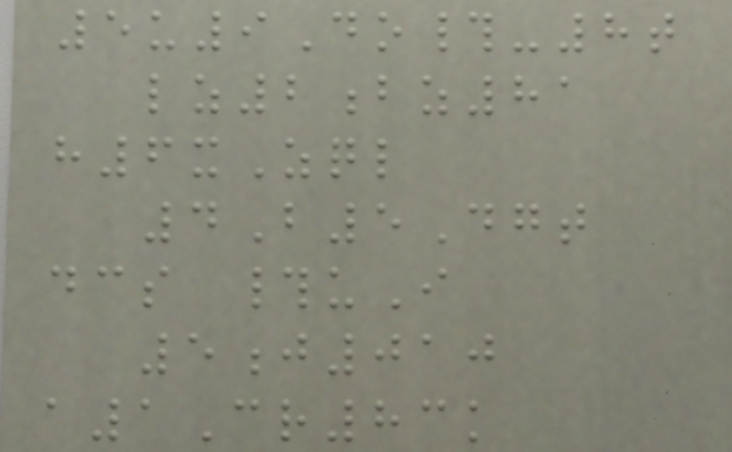5u9Do#-8t
lz2bz81
h6xZql
4B5Dgt
dcs #uI
5j010
a1Cr83k
